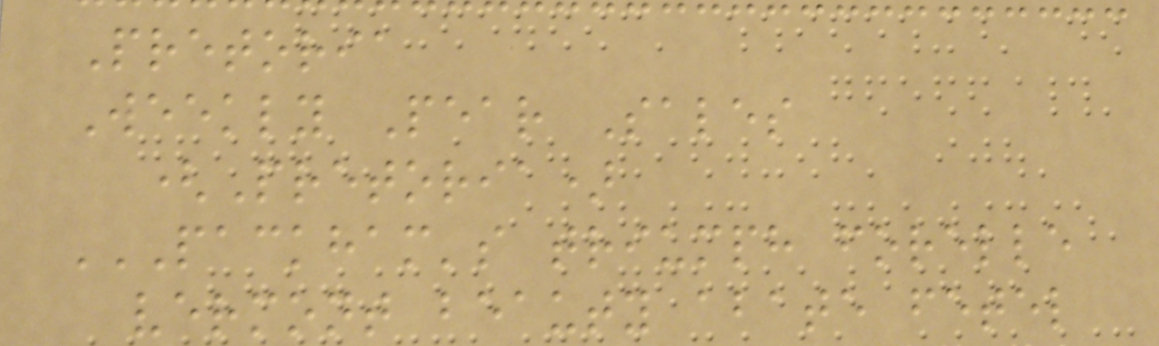Pretoria
Weekly Pear Sales
(Pretoria)
PACKHAM'S TRIUMPH FORELLE
VERMONT BEAUTY ABATE FETEL
